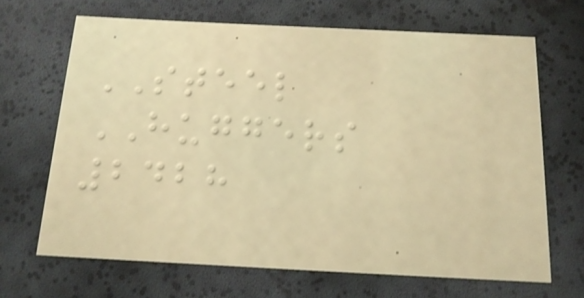STEEL
HUGGERS
2428
